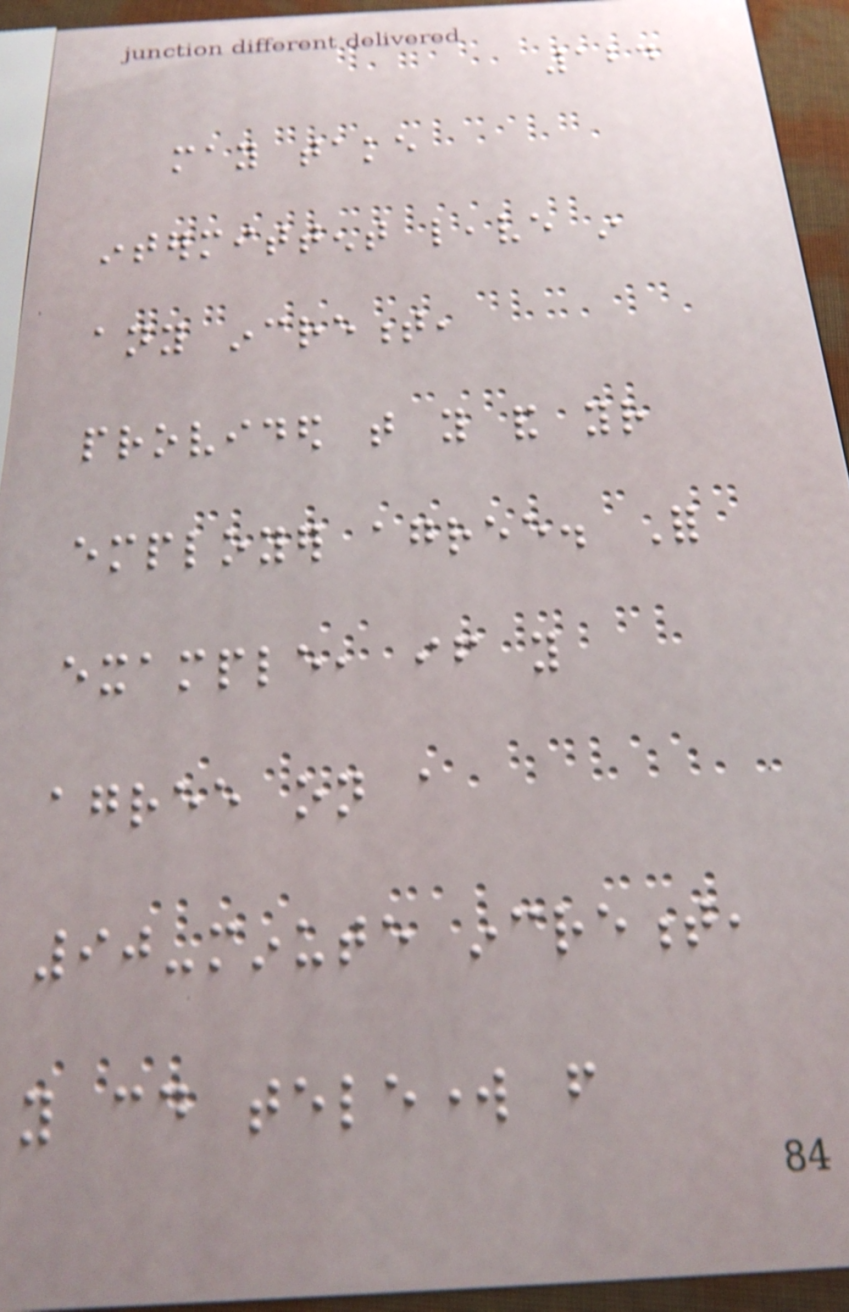124
may take
intermittent leave in
any increment,
provided that you and your
employer agree. For
example, if you
agree on a
90-minute increment,
you could telework from
